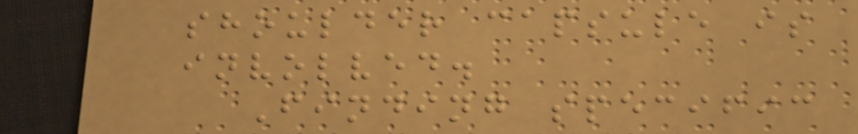shoulder capsule is
involved.
Finding specific
